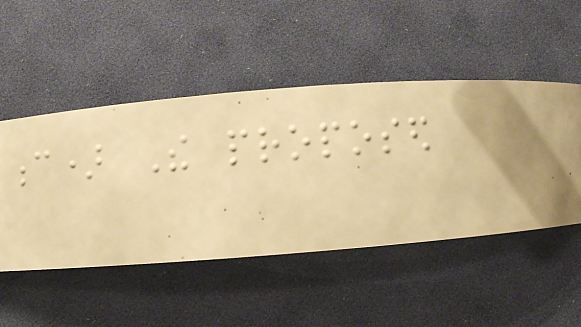c) The proposed
